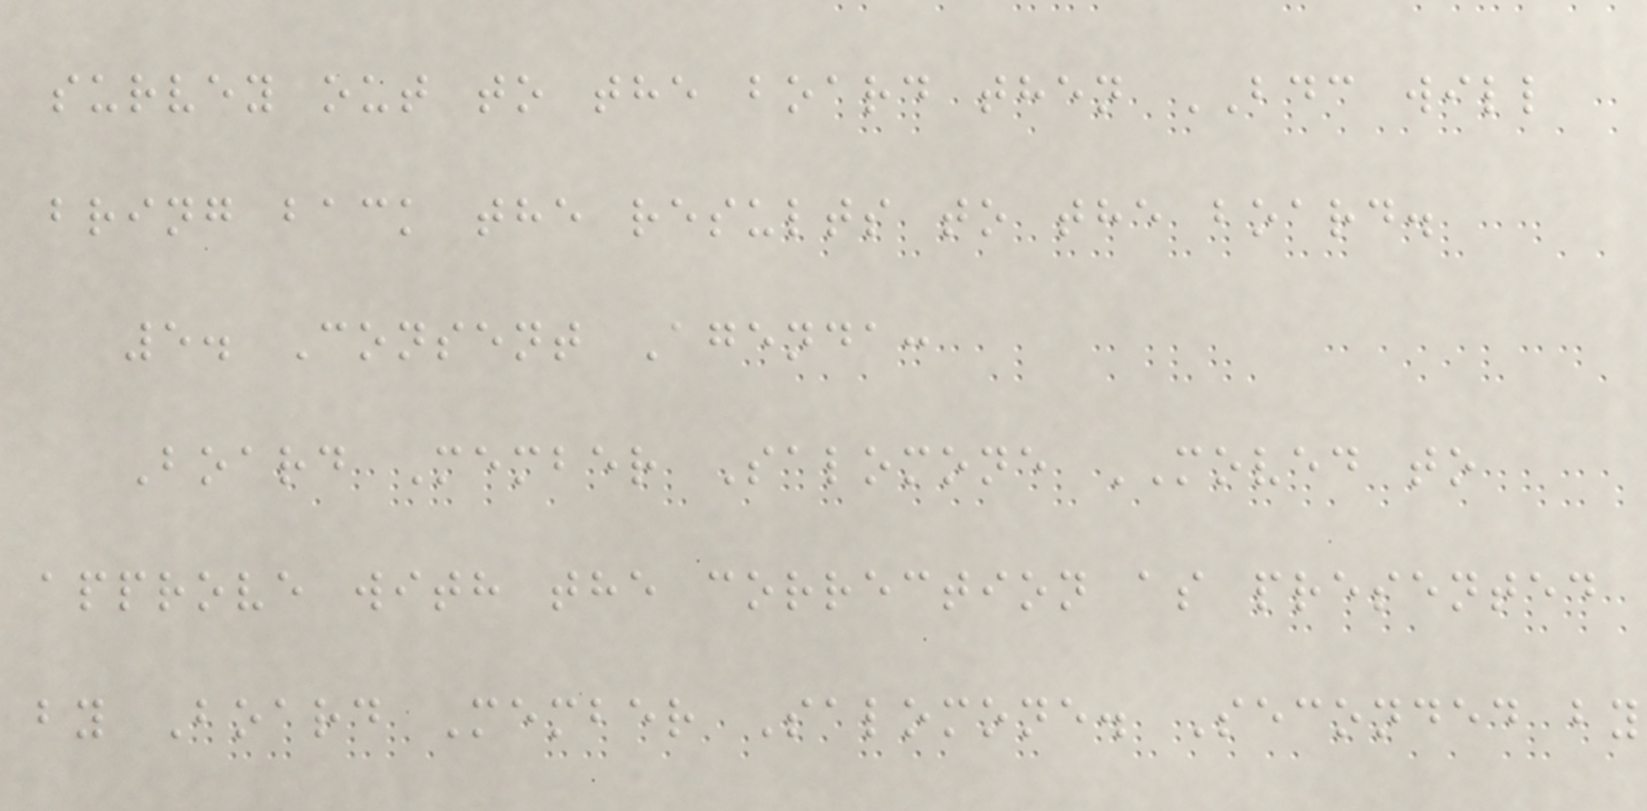survey out to the board then BDC will
bring back the results to the board.
5. Consent Agenda:
Board Member Salomone MOVED to
approve with the correction as presented
by Board Member Salomone. Seconded by
